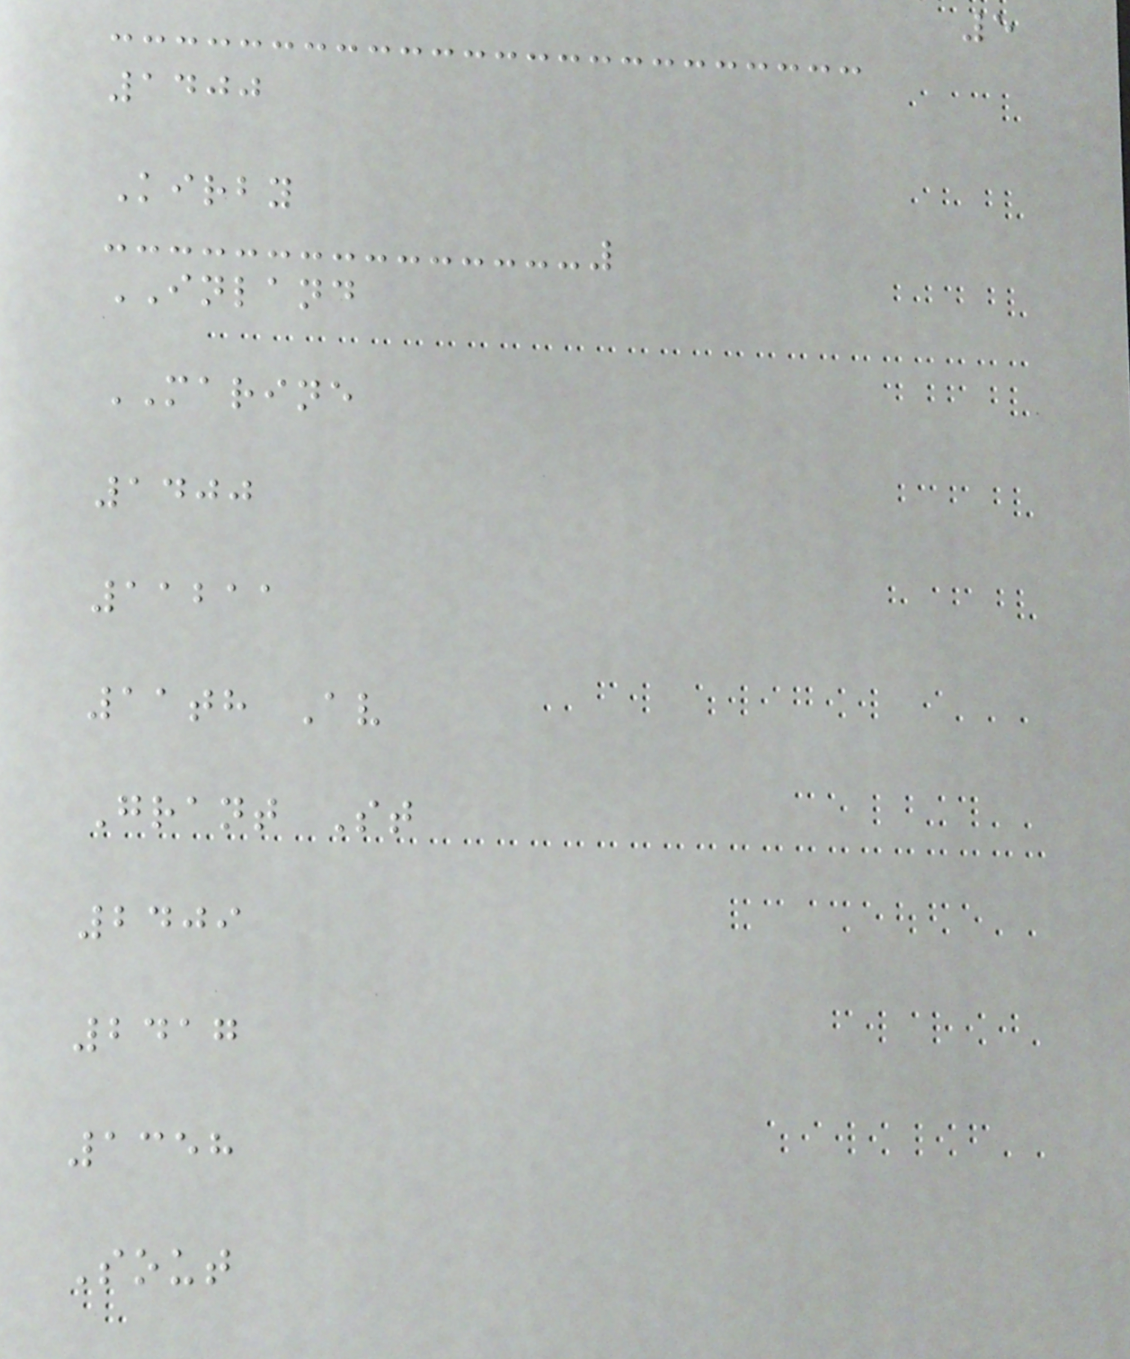5
1400
Kirby
INLAND
MARINE
1400
11211
11th Av
Grant St
2409
2417
1358
Sout
